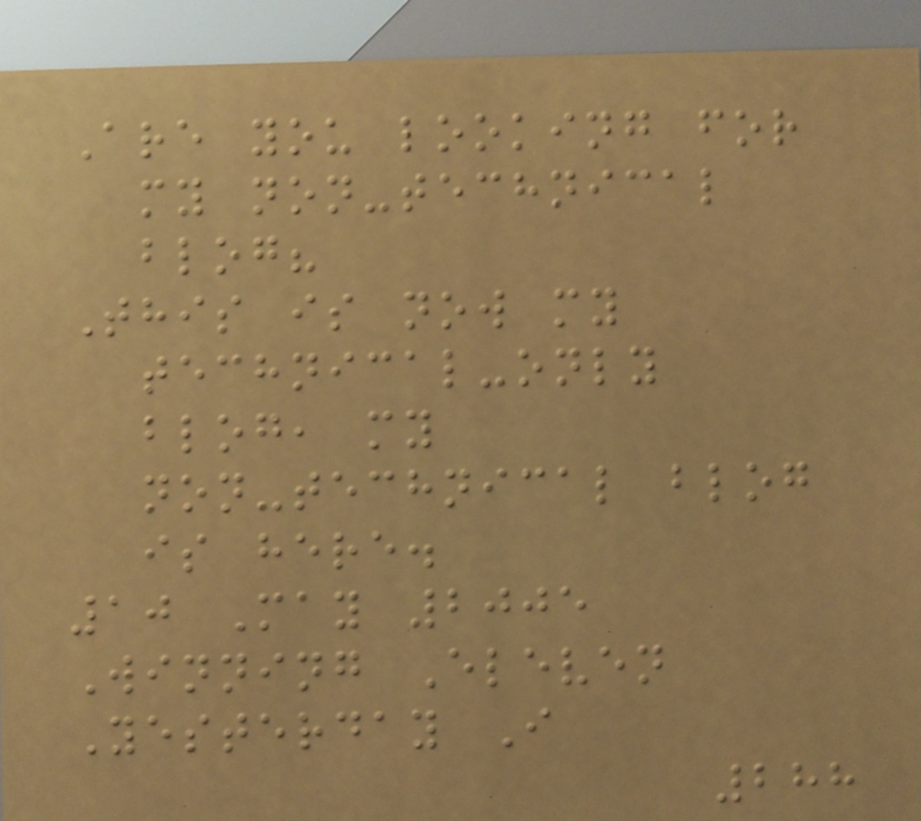Are you looking for
my non-technical
blog?
This is now my
technical-only
blog, my
non-technical blog
is here.
10 May 2005
Winning Eleven
Yesterday I
288
